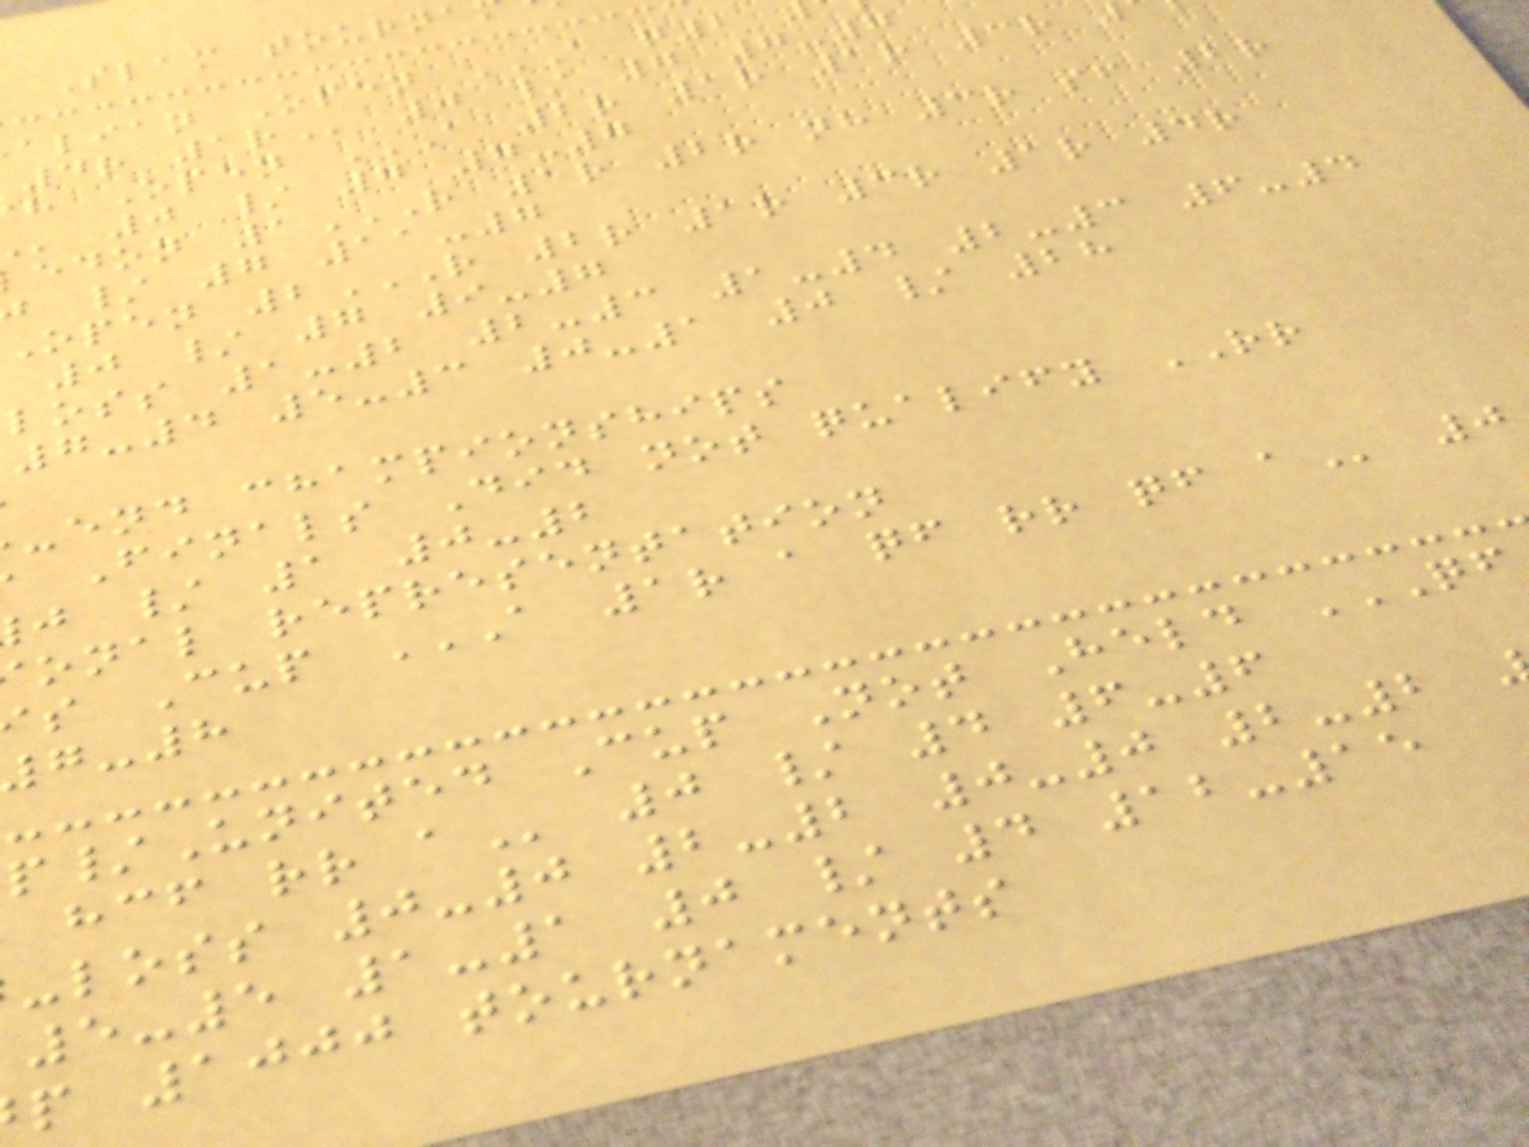Slam tourna
0 / 7 7-7
/ 7 11-7
0 / 7 9-7
loss 1-2 2-3 1-4 2-3 6-4
7-4 5-3 0-1 0 / 28
-end championships
Finals Did not qualify RR
j / 1 0-2
onal representation
s Cup A 1R A QF RR QF A 0
-loss 0-0 2-2 0-0 2-2
5-5 1-1 0 / 4 12-15
p 1000 tournaments
